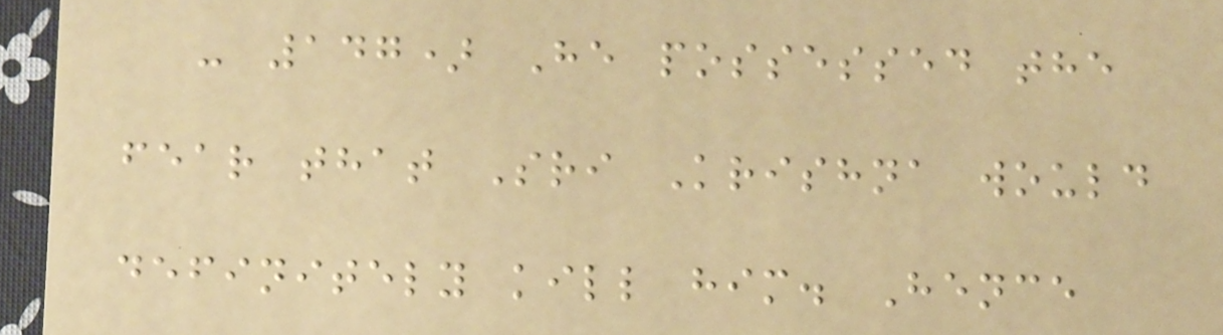- 147) He possessed the
fear that Sri Krishna would
definitely kill him. Hence
